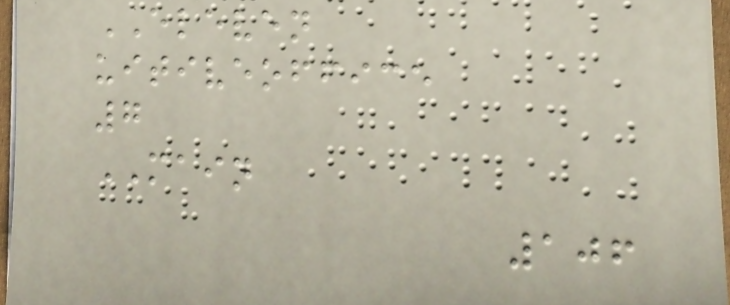ELEVEN
uitiveoffice
7
MAIN
106
